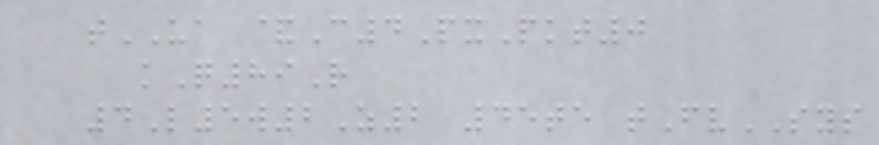tUA &C4PxPkt0
kQ89R
4L5w2Z2 45te tFvSYS
